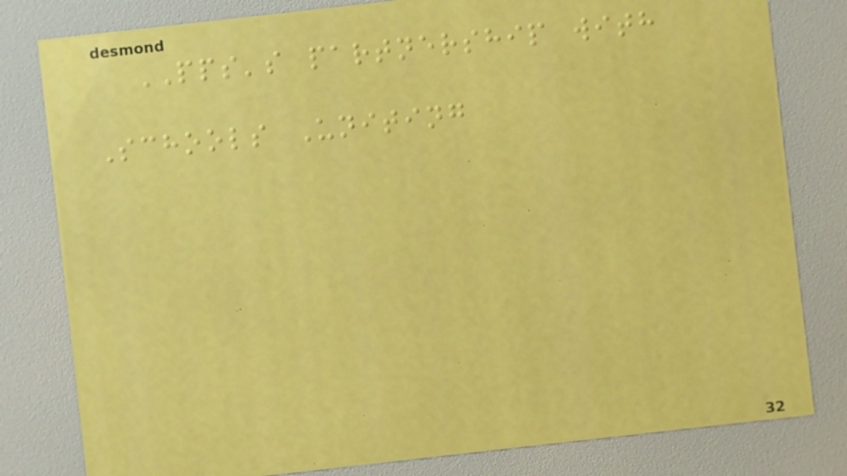PPS's partnership with
Schools Uniting
